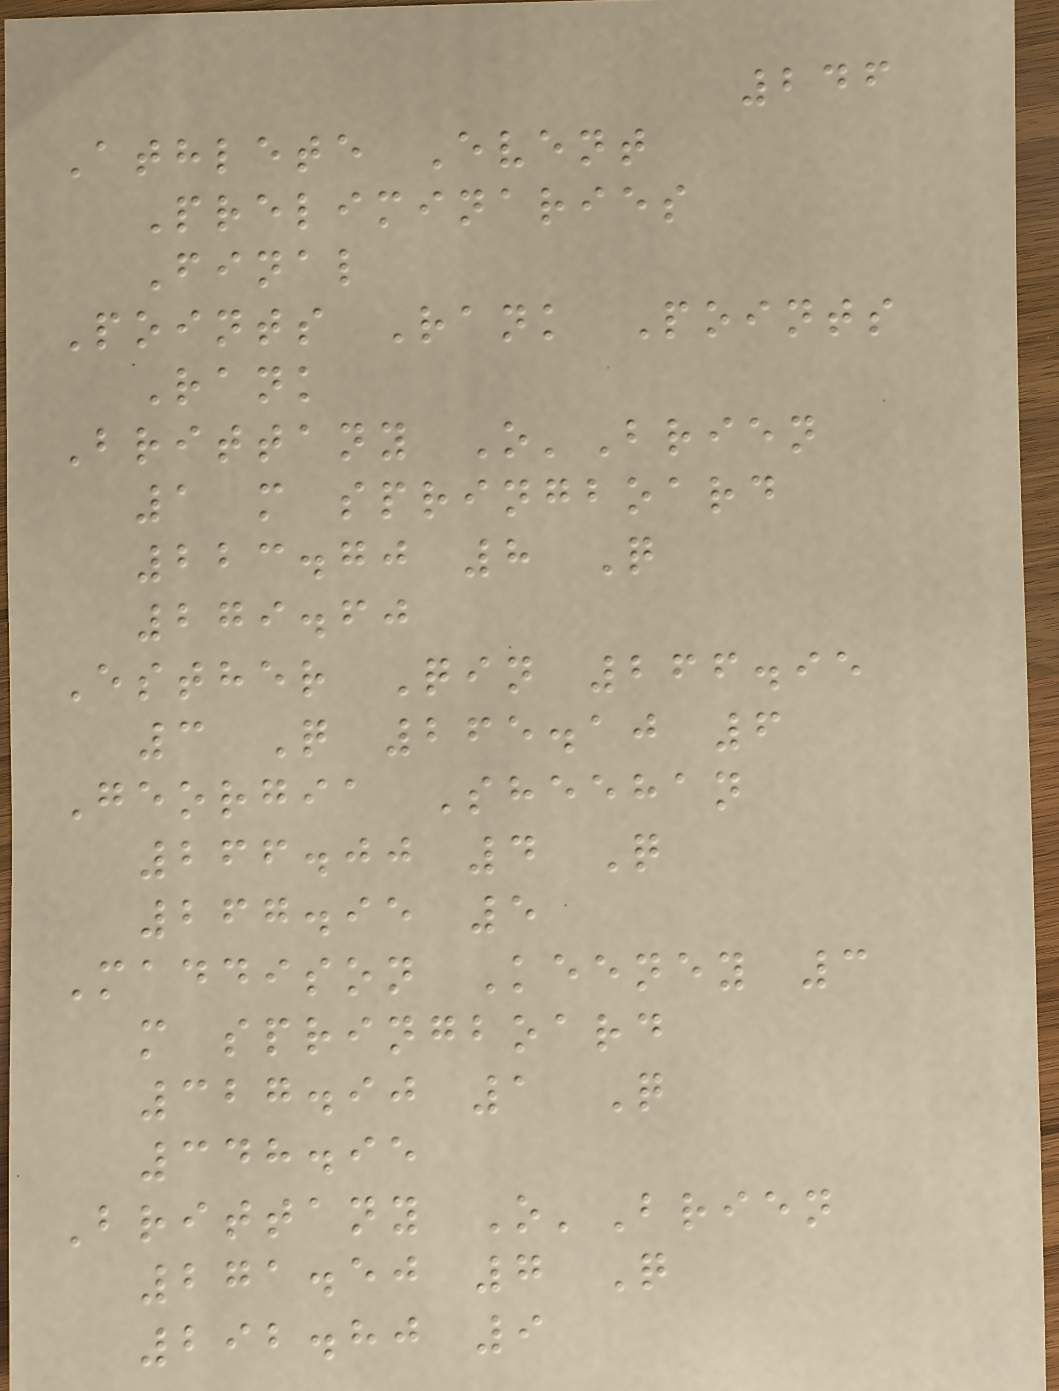246
Athlete Event
Preliminaries
Final
Points Rank Points
Rank
Brittany O'Brien
1 m springboard
223.70 8 Q
279.60
Esther Qin 266.95
3 Q 265.10 6
Georgia Sheehan
266.00 4 Q
267.95 5
Maddison Keeney 3
m springboard
327.90 1 Q
348.95
Brittany O'Brien
271.50 7 Q
292.80 9
